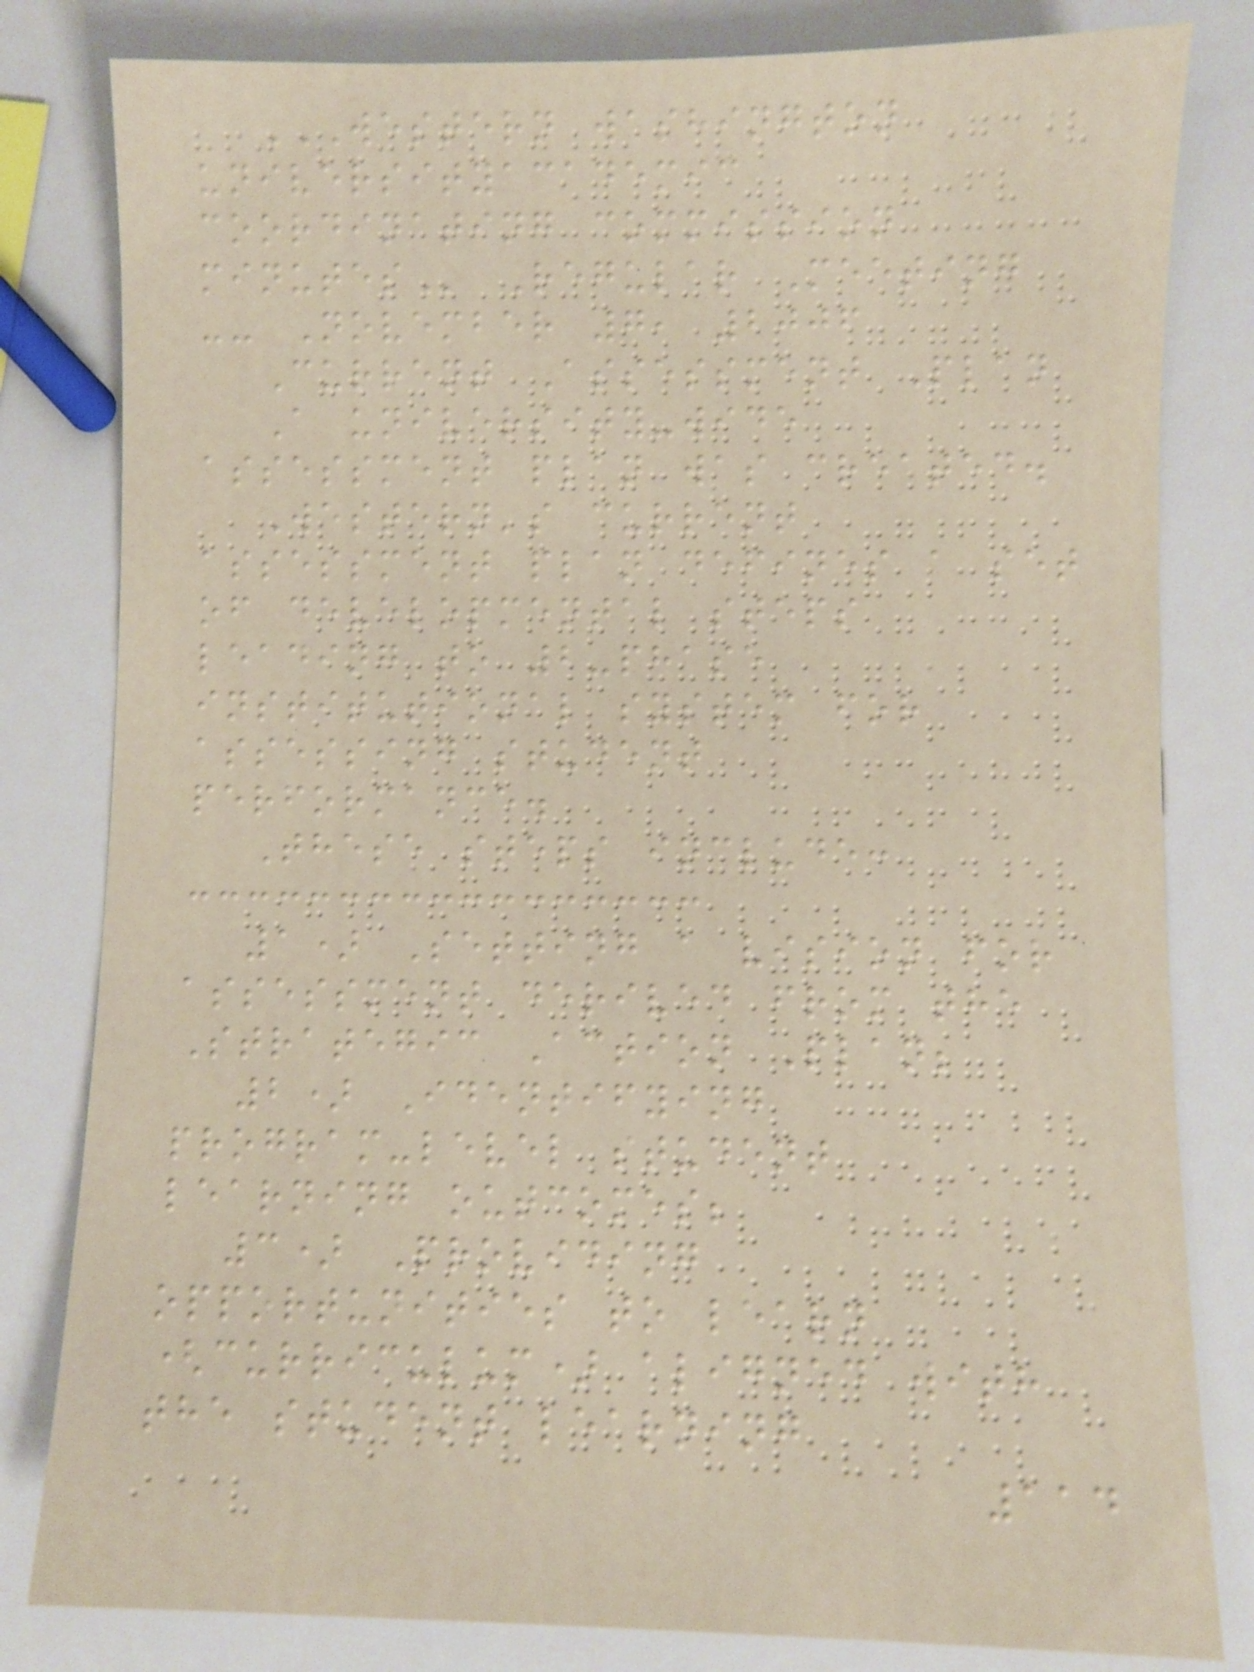WESTERN WASHINGTON
UNIVERSITYACADEMIC
COORDINATING COMMISSION
MINUTES Regular Meeting
-- November 7, 2006
Current Assessment Plan
A university-wide
assessment plan was created.
Western's current
assessment plan defines a set
of developmental steps
leading to 2-phase
institutional system for
assessing student
performance.
These steps include:
1) Setting a vision for
assessment derived from the
Strategic Action Plan;
2) Identifying
program-level student
learning outcomes;
3) Providing
opportunities to learn
(curriculum) aligned with
the student learning
114
